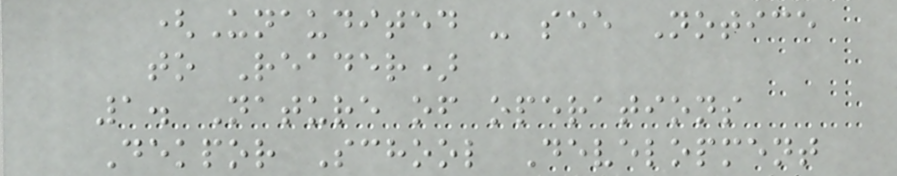(Unaudited - see Notice
to Reader)
1. Nature of operations
Dekpor School Development
